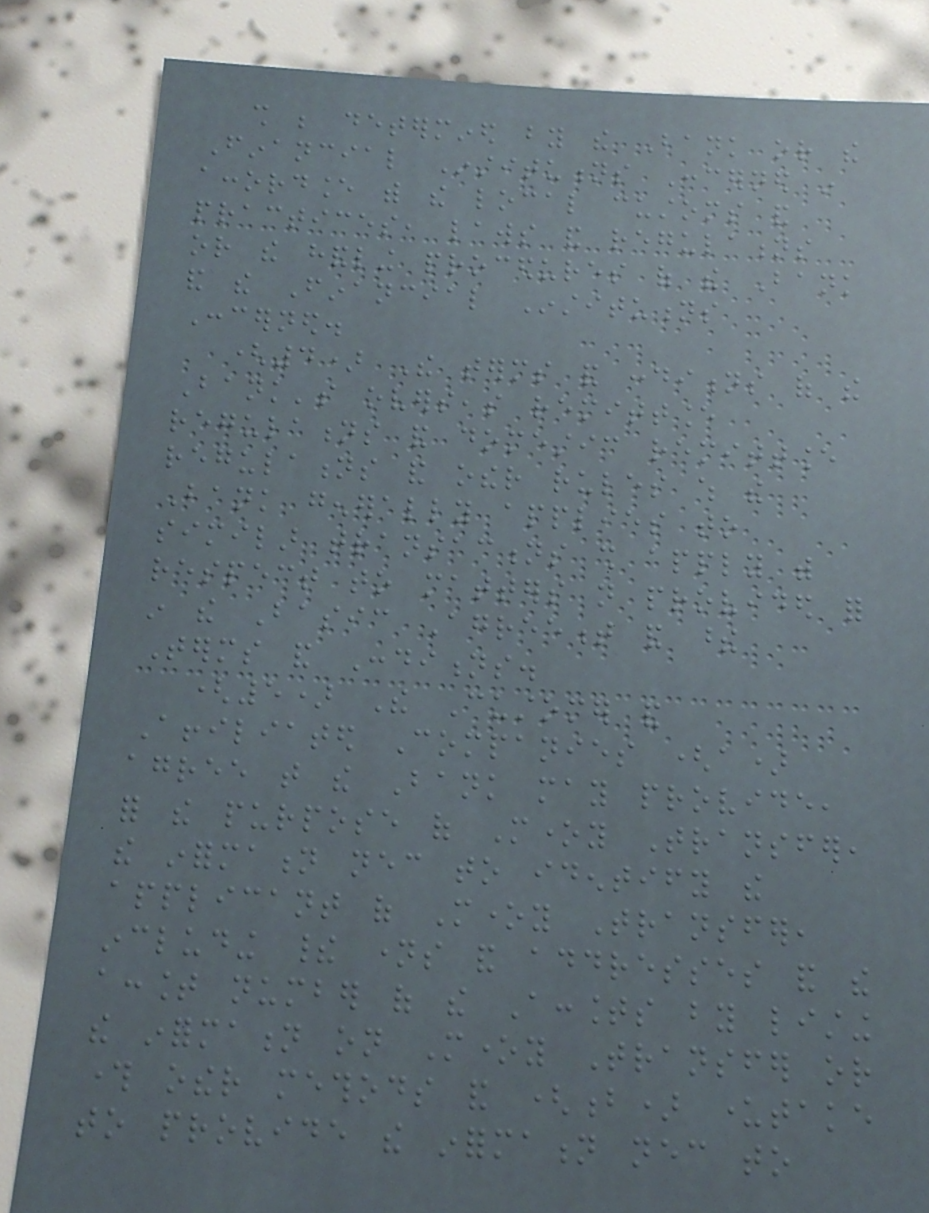shall be determined by the Bank or the
Financial Institutions Concerned in
accordance with the local customs and
practices, laws and regulations
or the handling procedures of the Bank
and the Financial Institutions
Concerned.
(4) The terms and conditions of the
Bank's overseas remittance
regulations and domestic remittance
regulations and other rules which the
Bank generally applies to
similar transactions shall apply with
respect to matters not provided for
in the Basic Agreement and these
Terms and Conditions.
(5) The Customer and
Affiliated Companies (a)
agree that the Bank may provide,
for the purpose of Money Transfer,
the information necessary to identify the
applicant of Money Transfer,
including their names and addresses and the
account number of the Accounts by listing
the information on Money Transfer or
through other methods and (b) undertake
to provide the information necessary to
